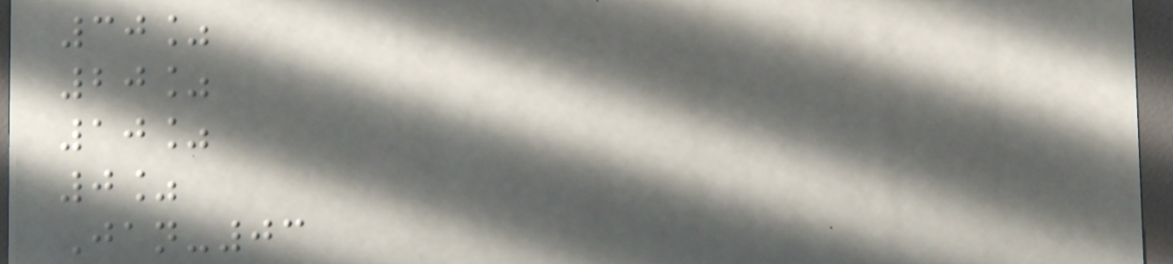30%
20%
10%
0%
Jan-03
